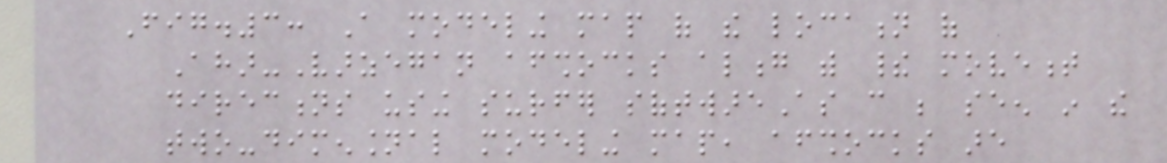Fig.3: A modeling map of the location of
Ahar-Varzegan aftershocks along with their movement
directions using surfer softwareAs can be seen in the
two-dimensional modeling map, aftershocks are
